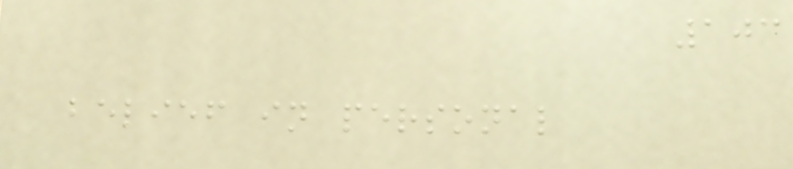103
belief in personal
